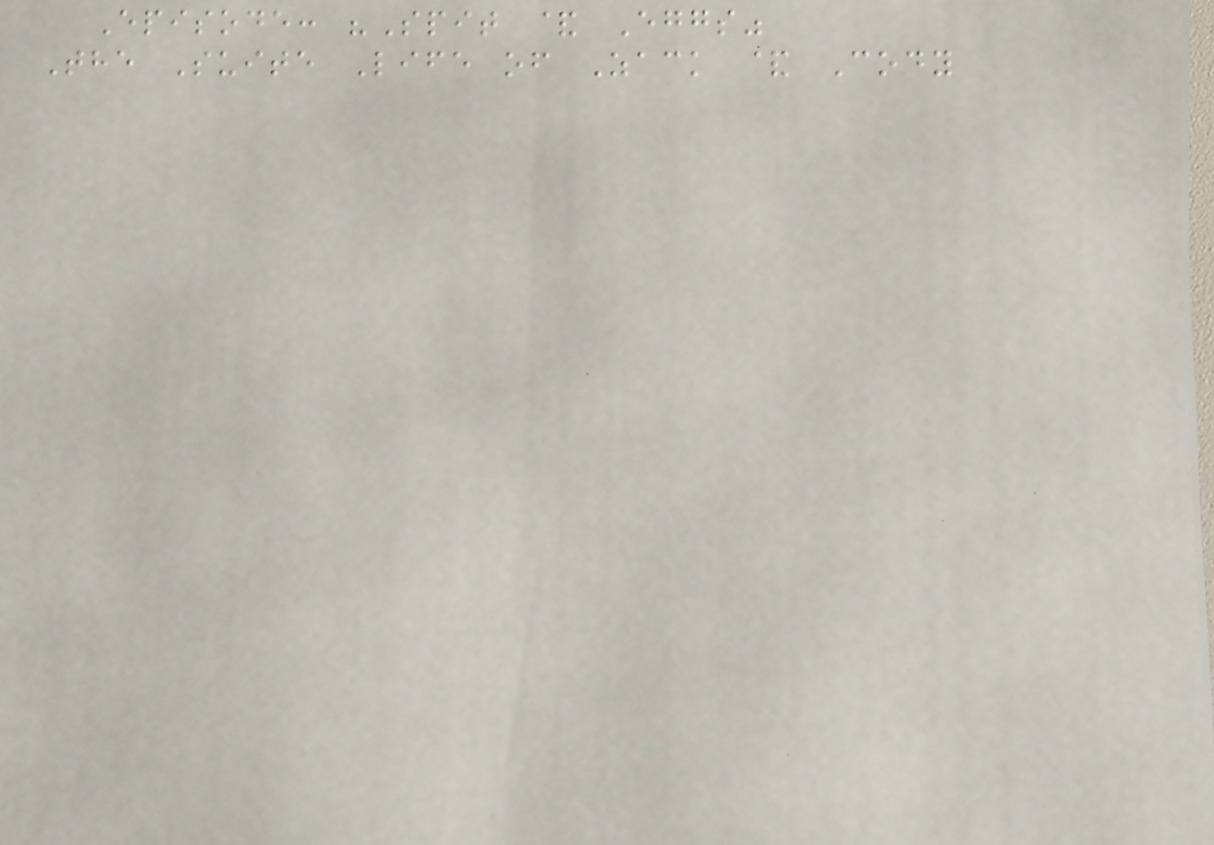Episode: "Spit & Eggs"
The Suite Life of Zack & Cody
